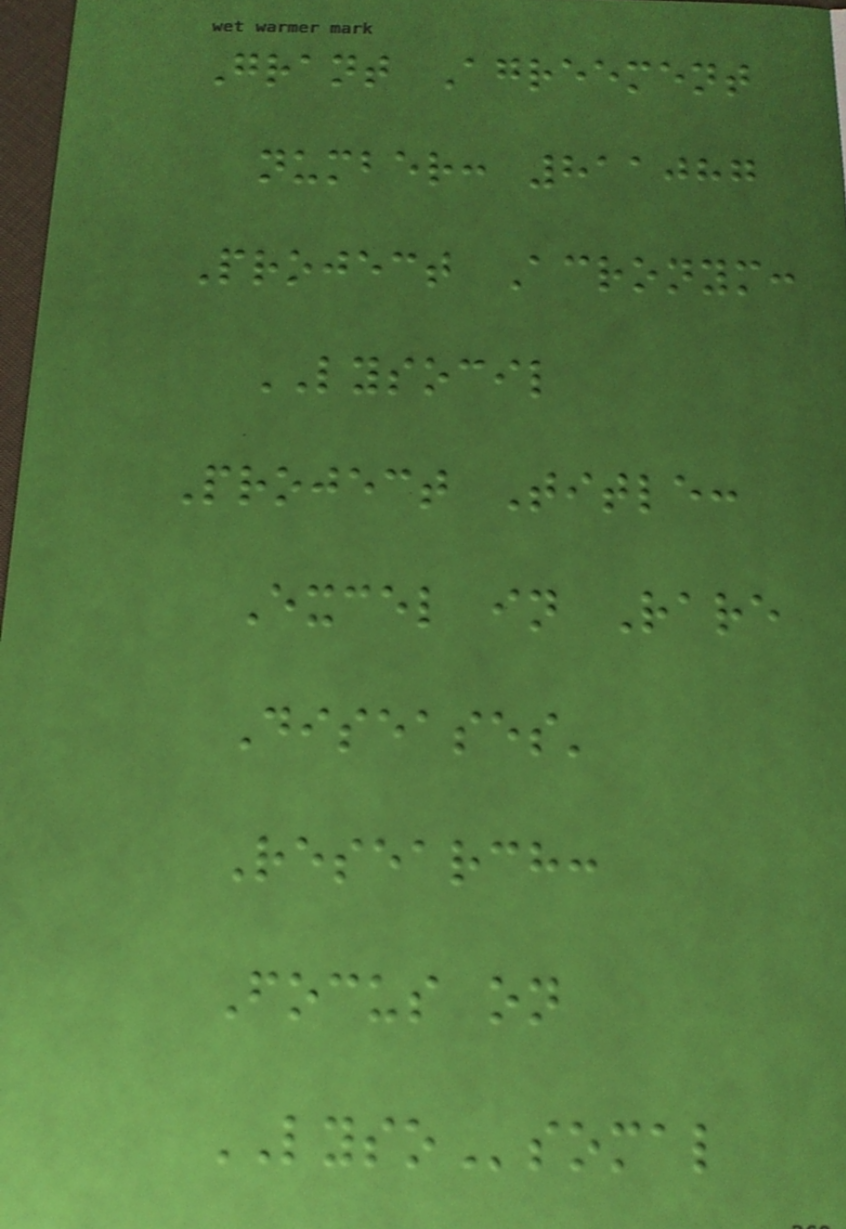Grant Agreement
number: 811087
Project Acronym:
LYSOCIL
Project Title:
Excel in Rare
Diseases'
Research:
Focus on
LYSOsomal
